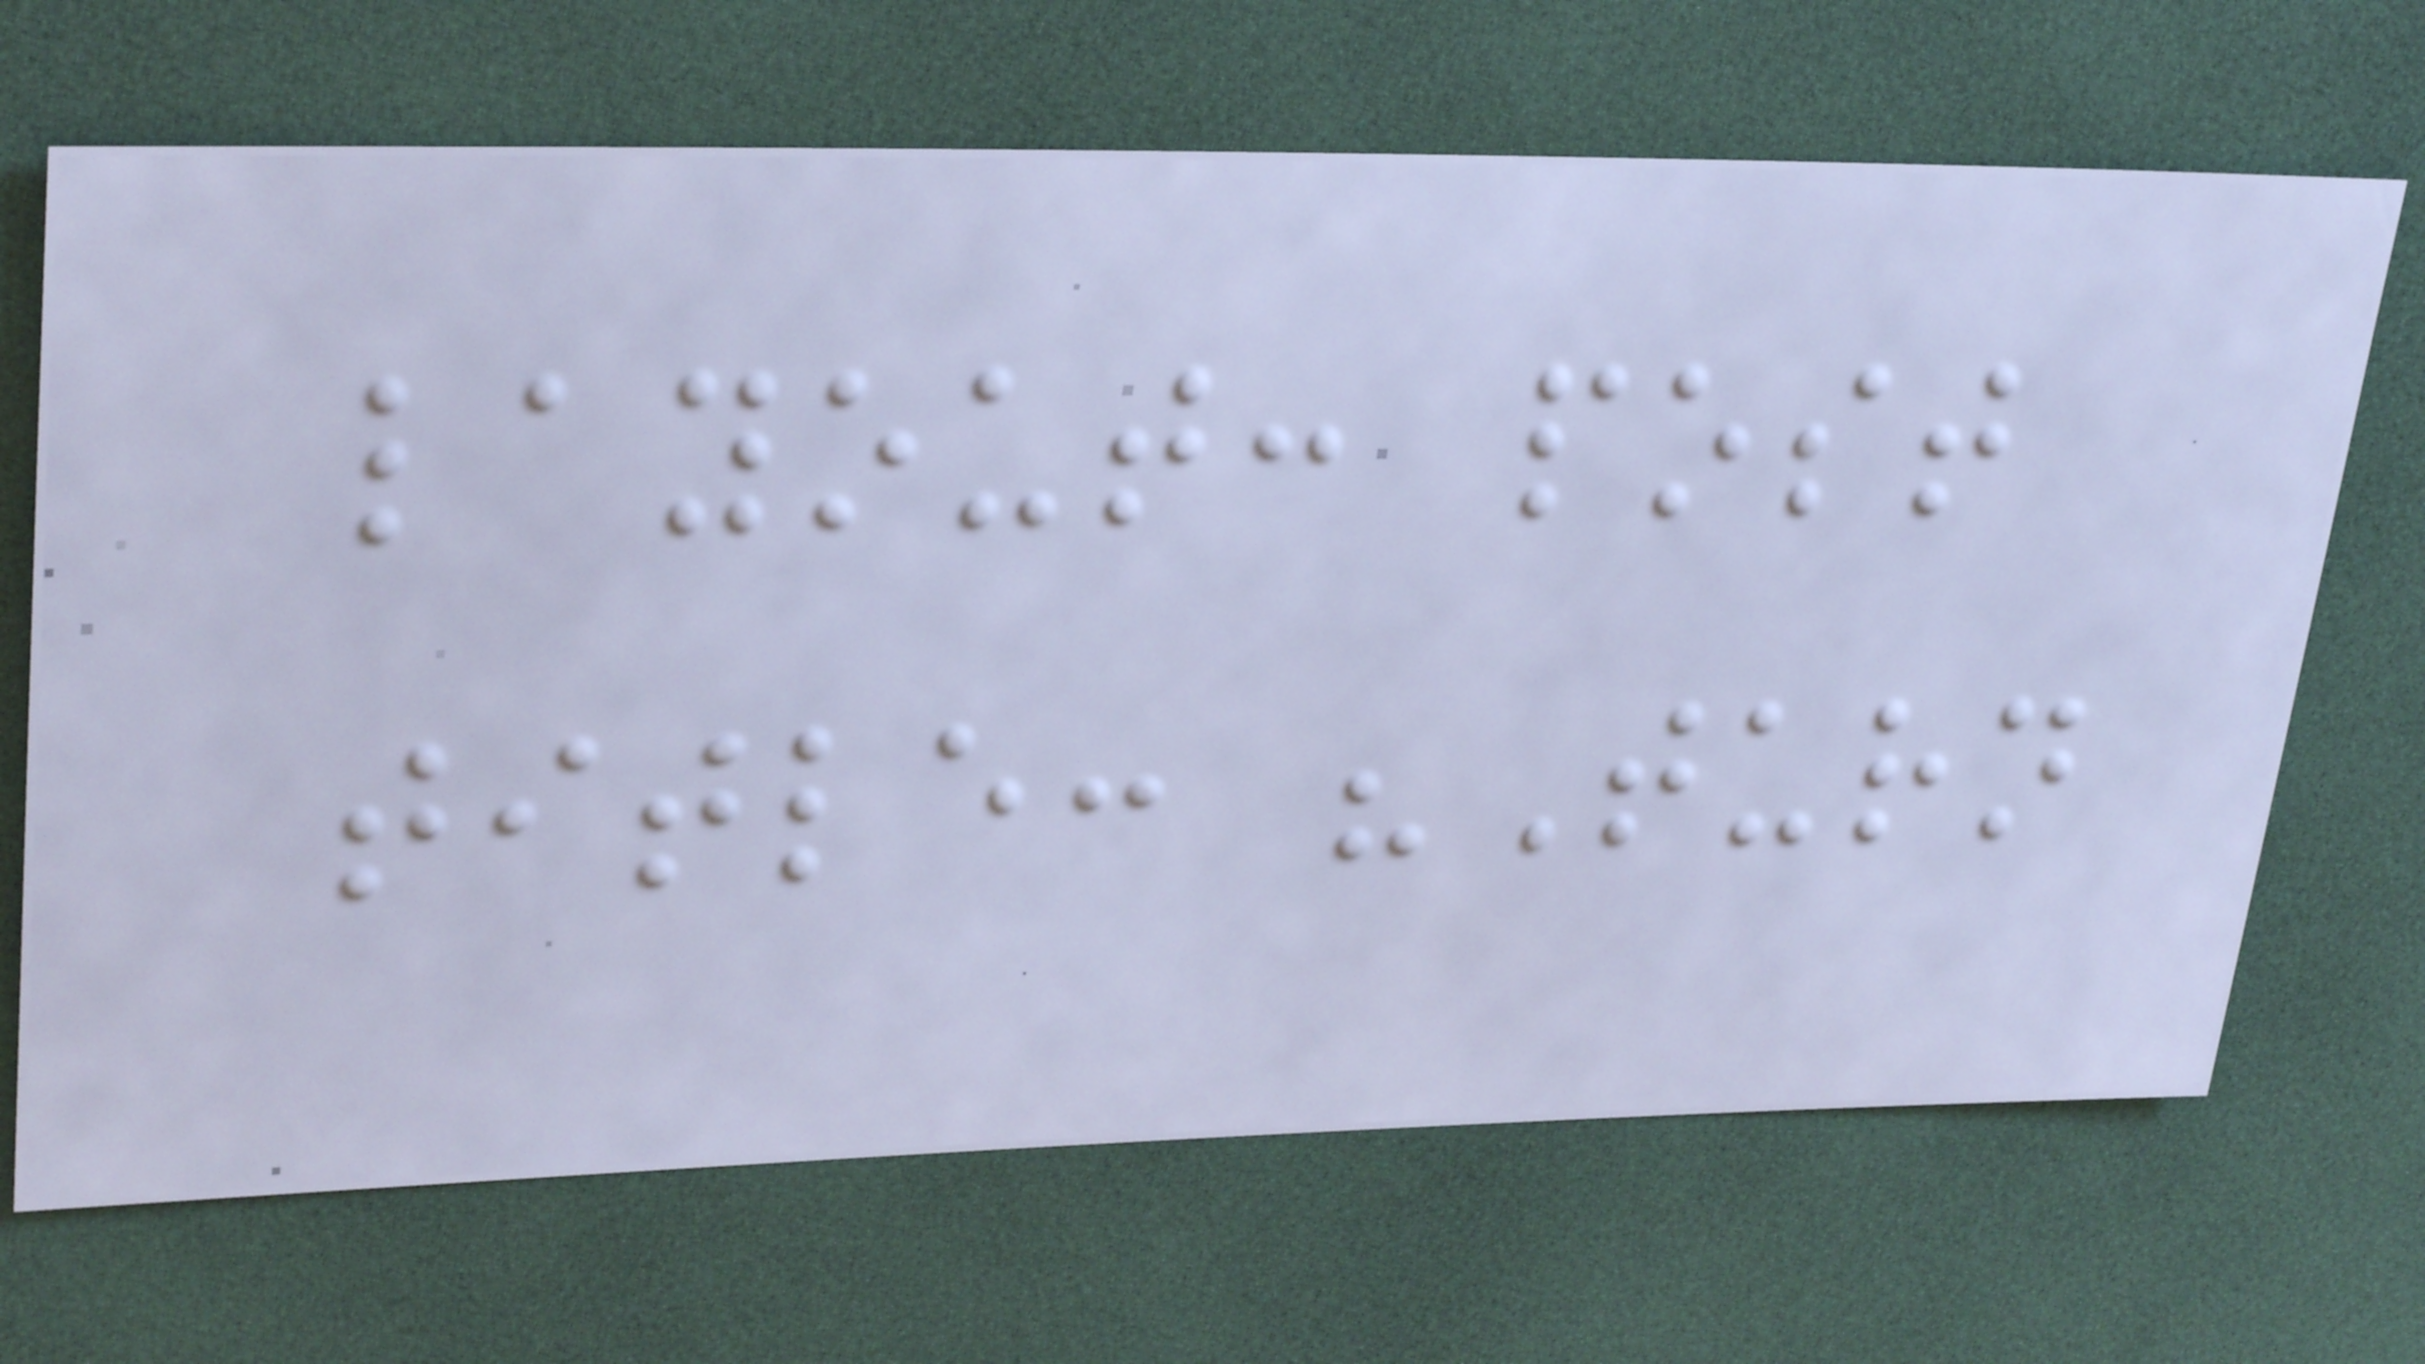layout: post
title: "Turn
